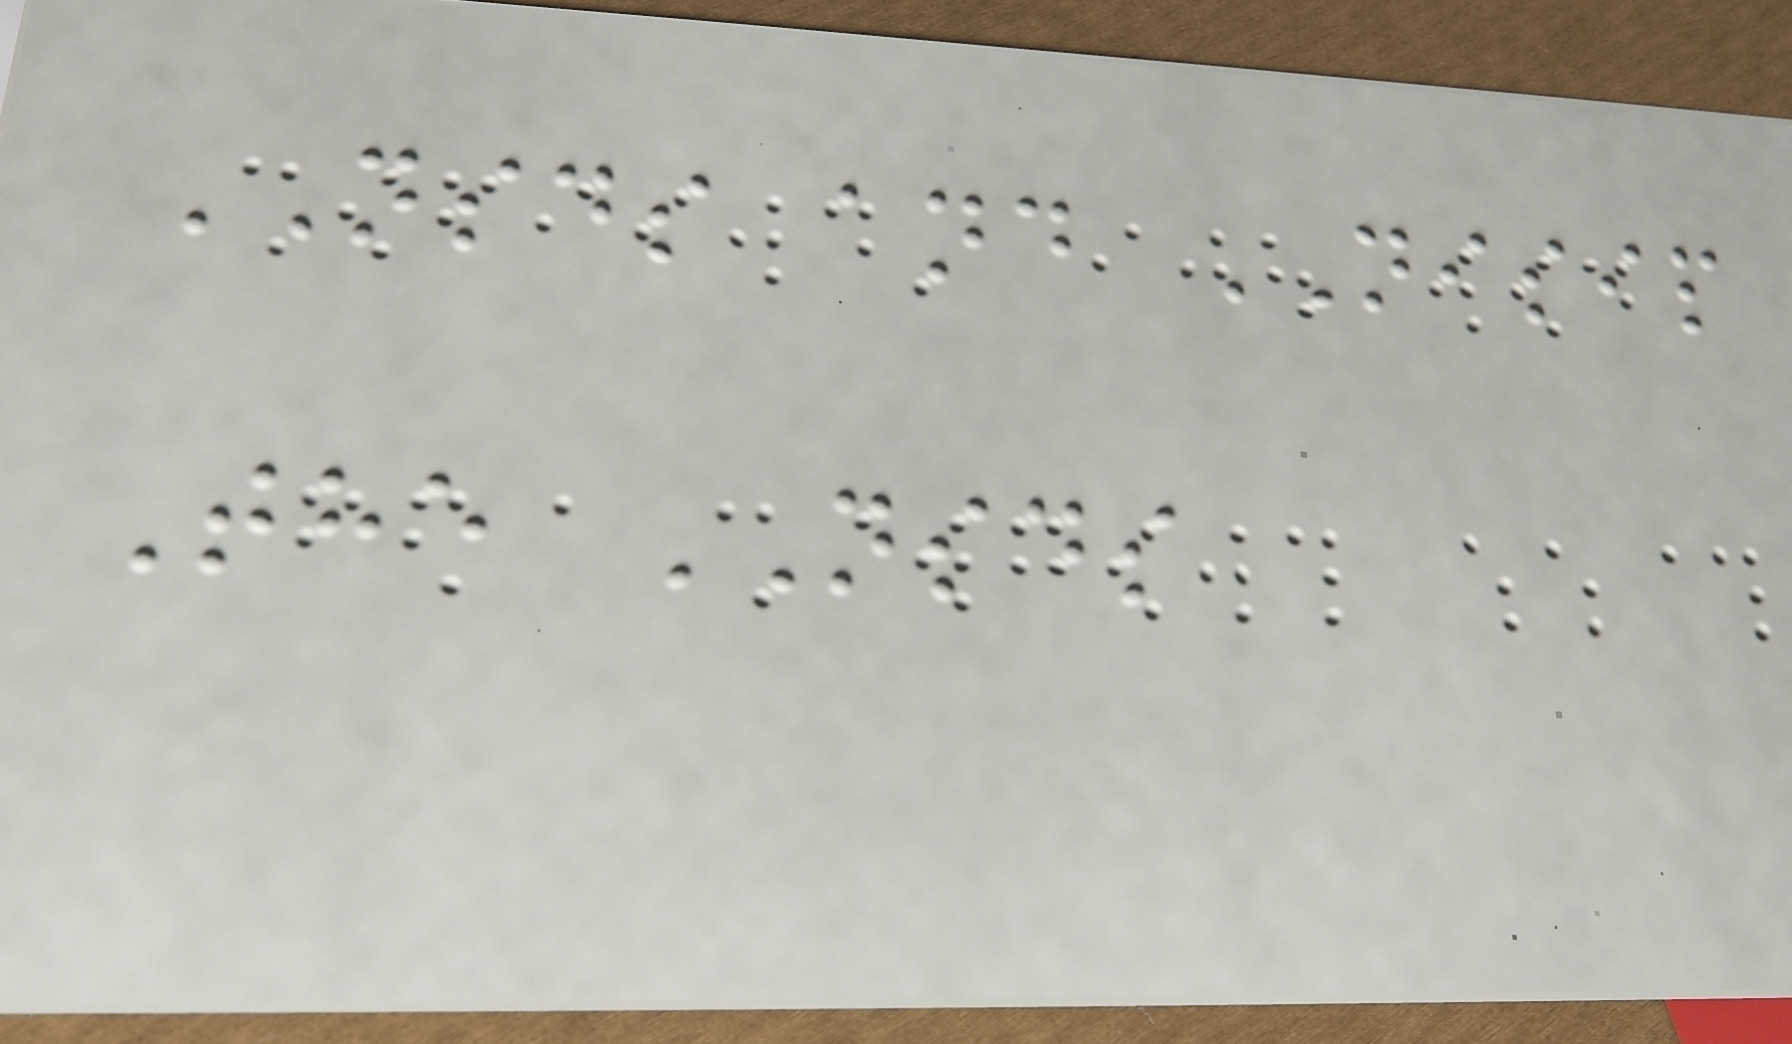NSDS and NISIP
The NSDS
